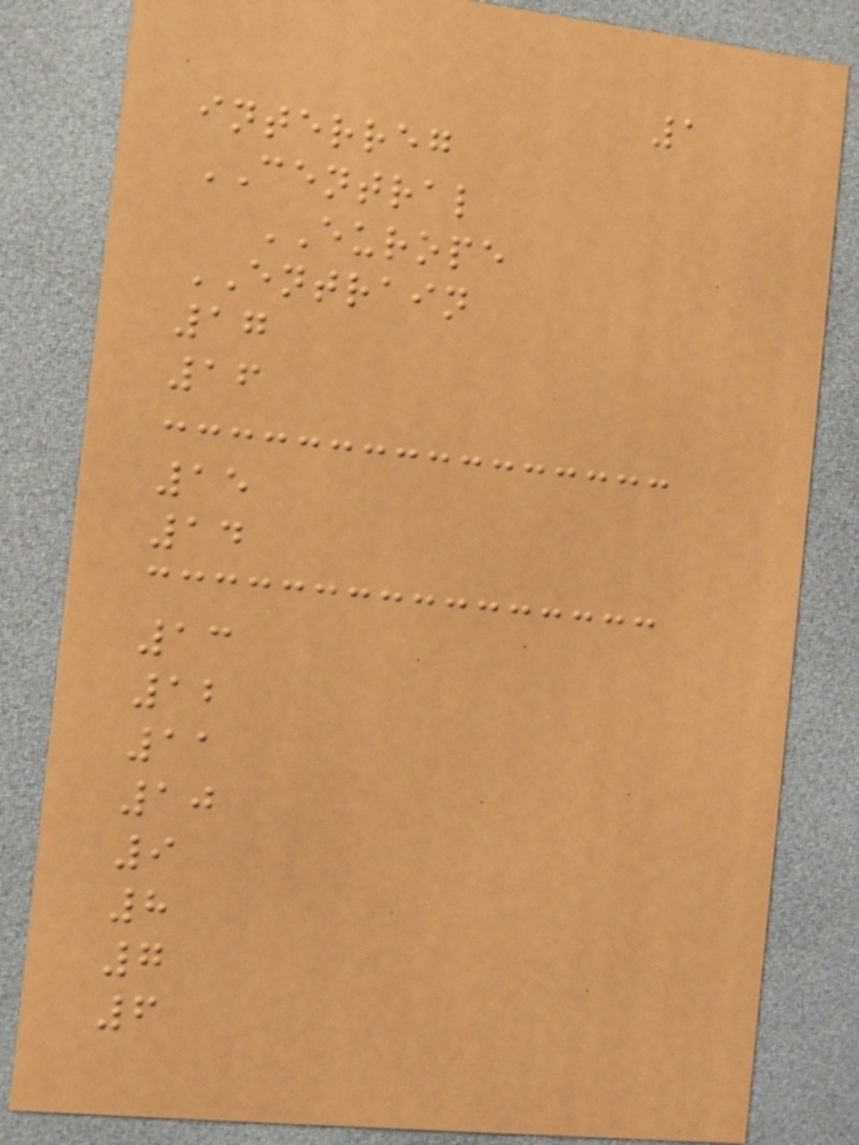1
interreg
CENTRAL
EUROPE
ENTRAIN
17
16
15
14
13
12
11
10
9
8
7
6
